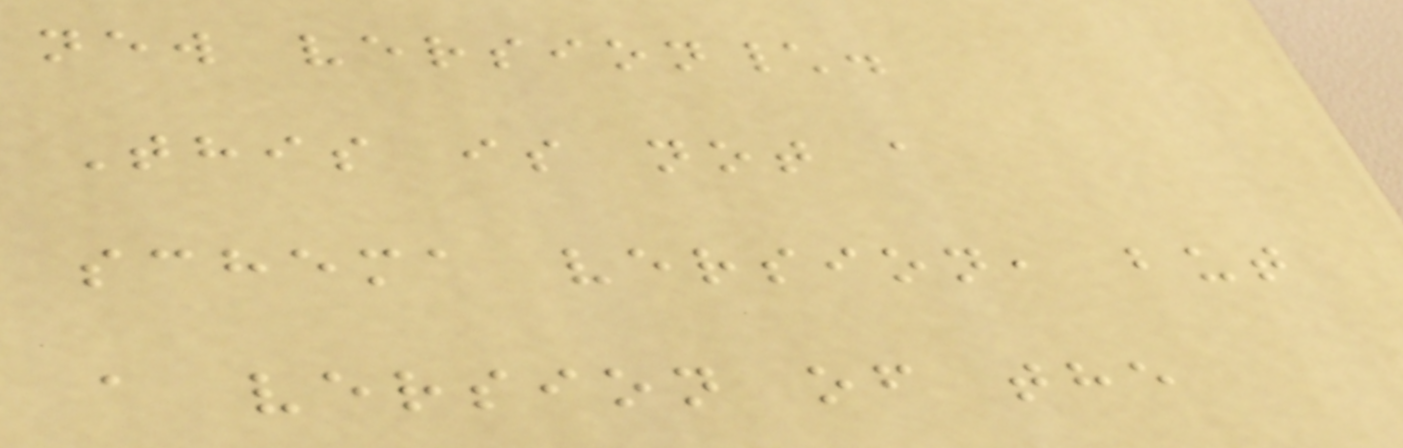new version\.
This is not a
schema version, but
a version of the
